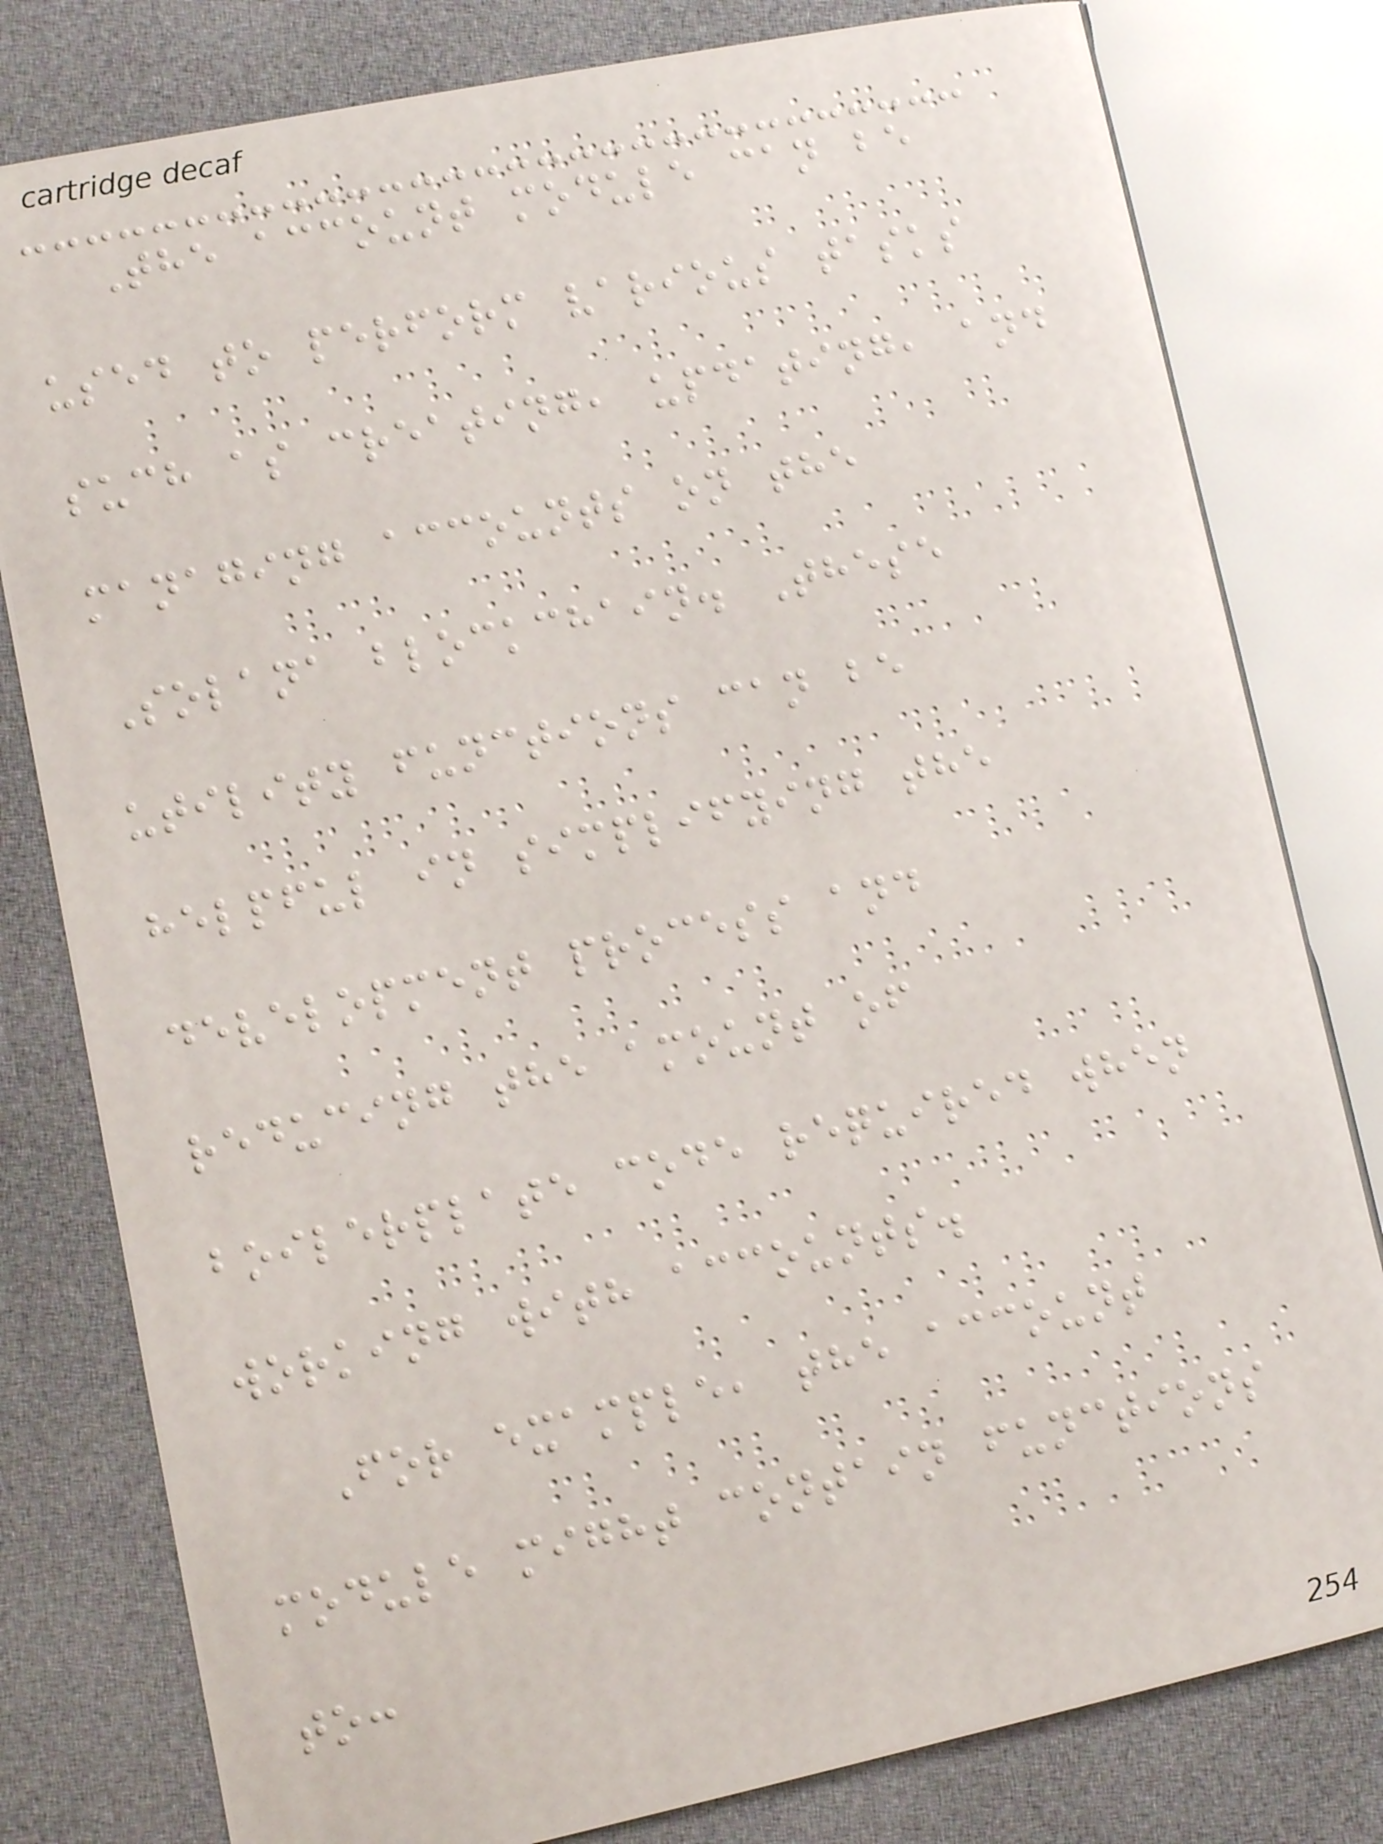The account module can be
used to perform various tasks
such as creating, updating, and
managing accounts on the
Solana blockchain. These
utility functions can be
helpful in simplifying the
development process and
reducing the amount of
boilerplate code required when
working with accounts.
For example, the account
module might contain functions
to:
